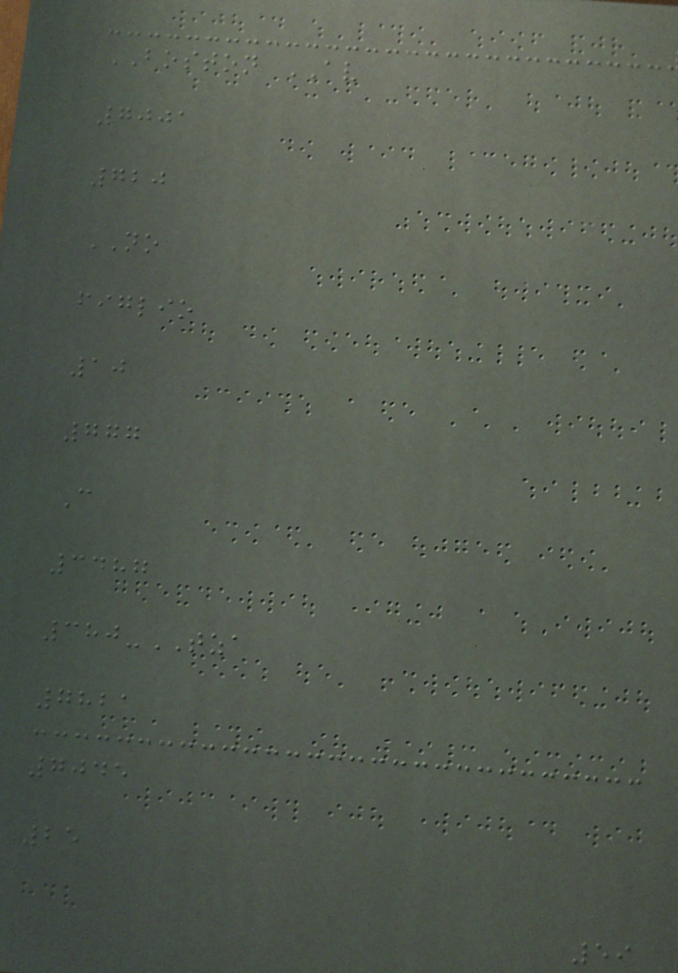BOSTON AV
7001
720
NO
figlio
10
777
C
3487
380-TZA
7821
7045
25
59
